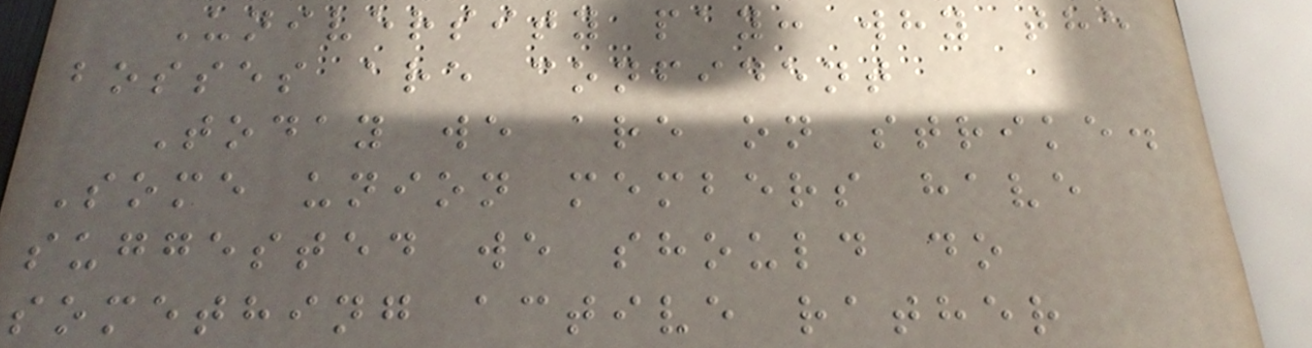University pay: why the
bosses are confident
Today we are on strike.
Some union members have
suggested we should do
something active rather
